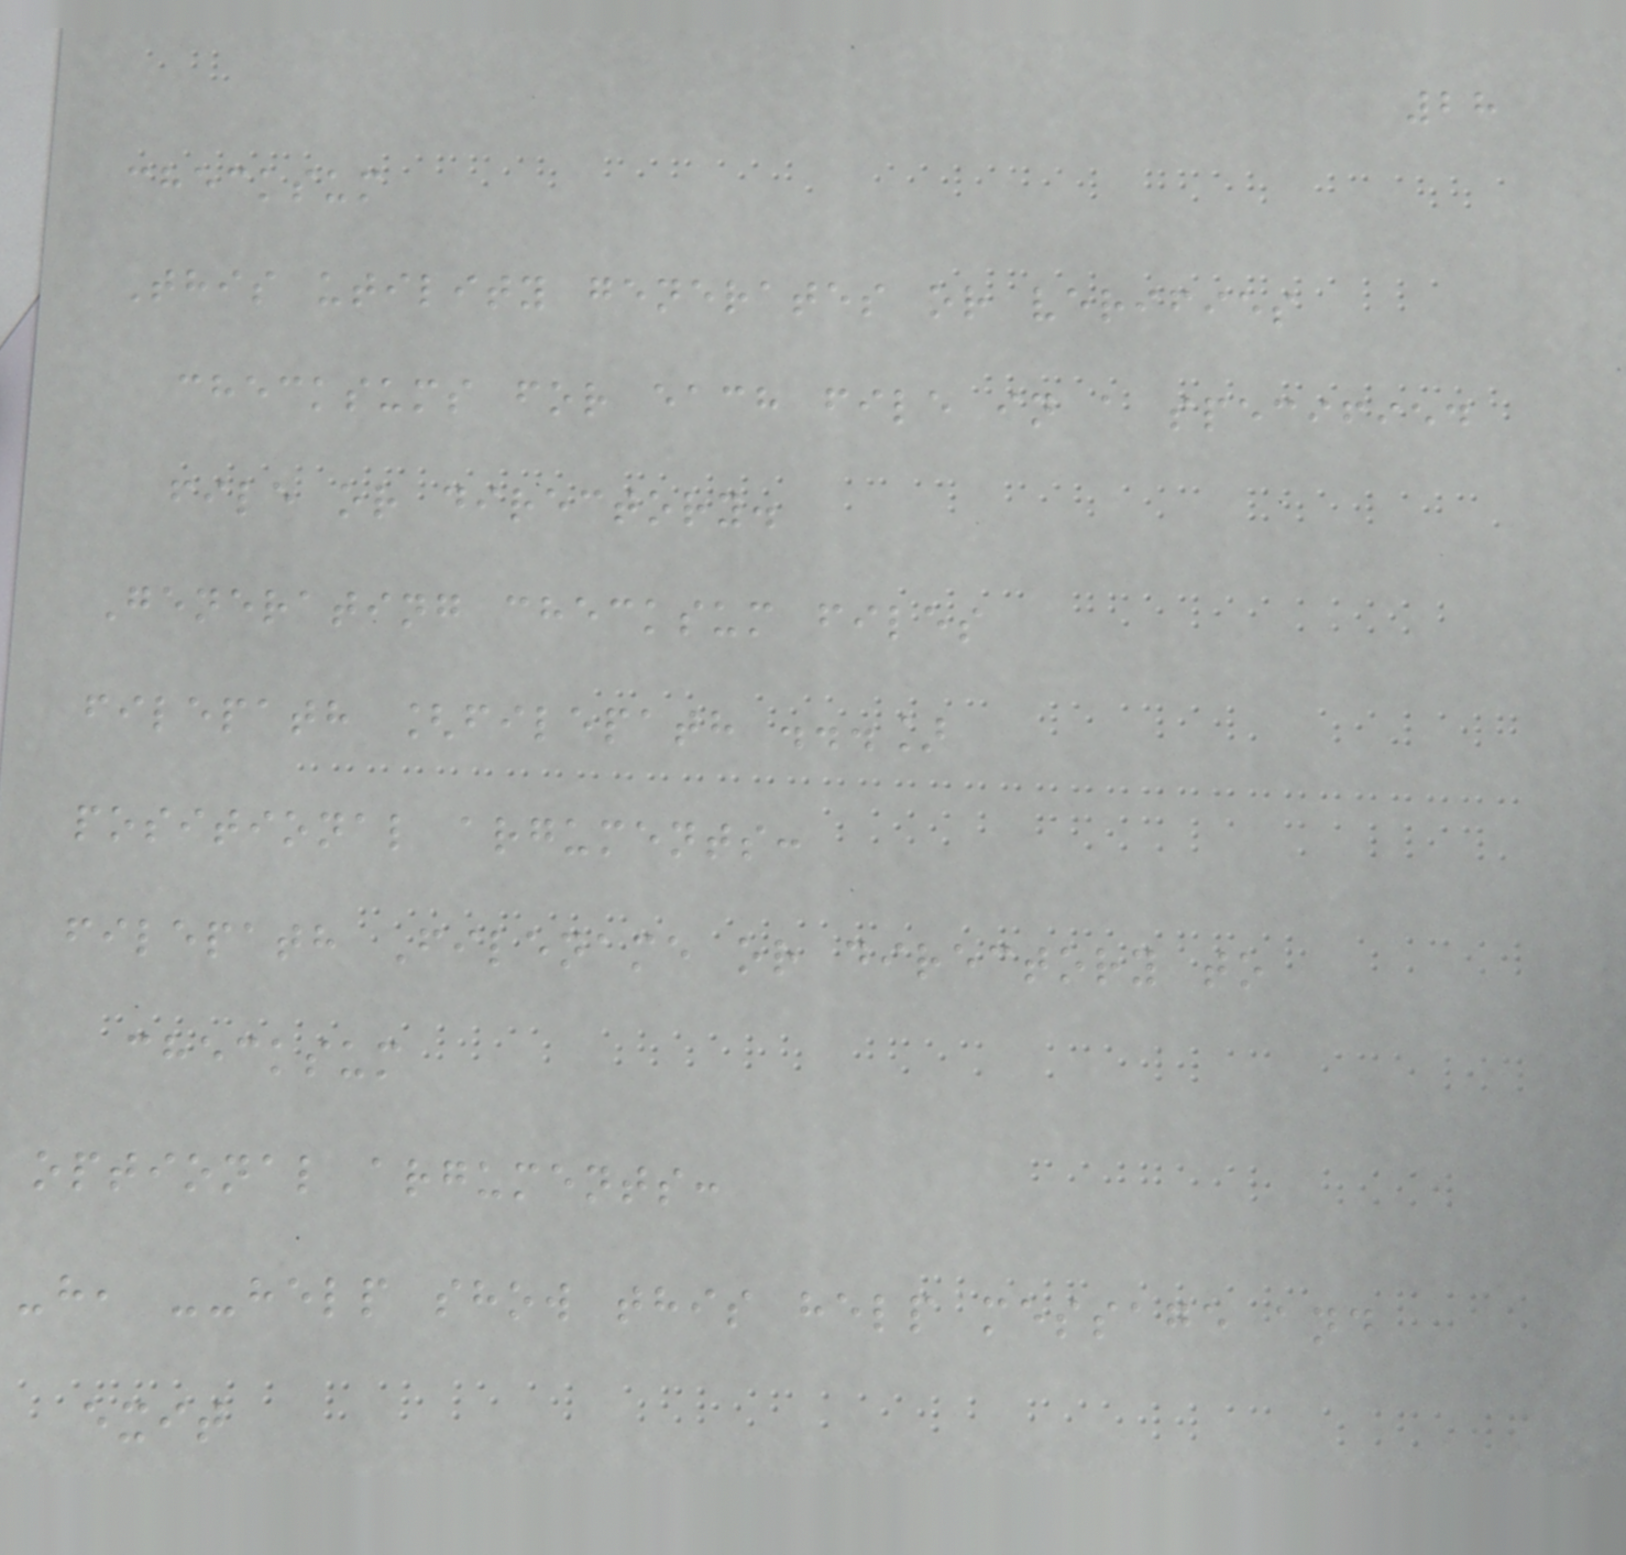28
checksum
This utility generates or verifies
checksums for each file in a specified
file or directory.
Generating checksum files
filepath [filepath ...]
positional arguments:
filepath Filename or directory to
checksum
optional arguments:
-h, --help show this help message and
exit
